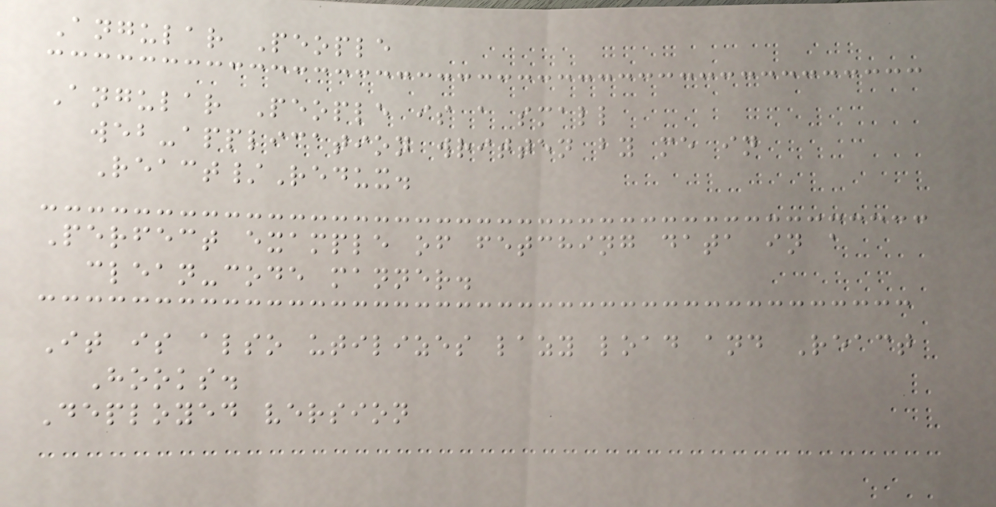Angular People
Angular People is a small
web-application written by me in
React/Redux.
Perfect example of fetching data in a
clean-code manner.
It is also utilizes lazy load and React
Hooks.
Deployed version
